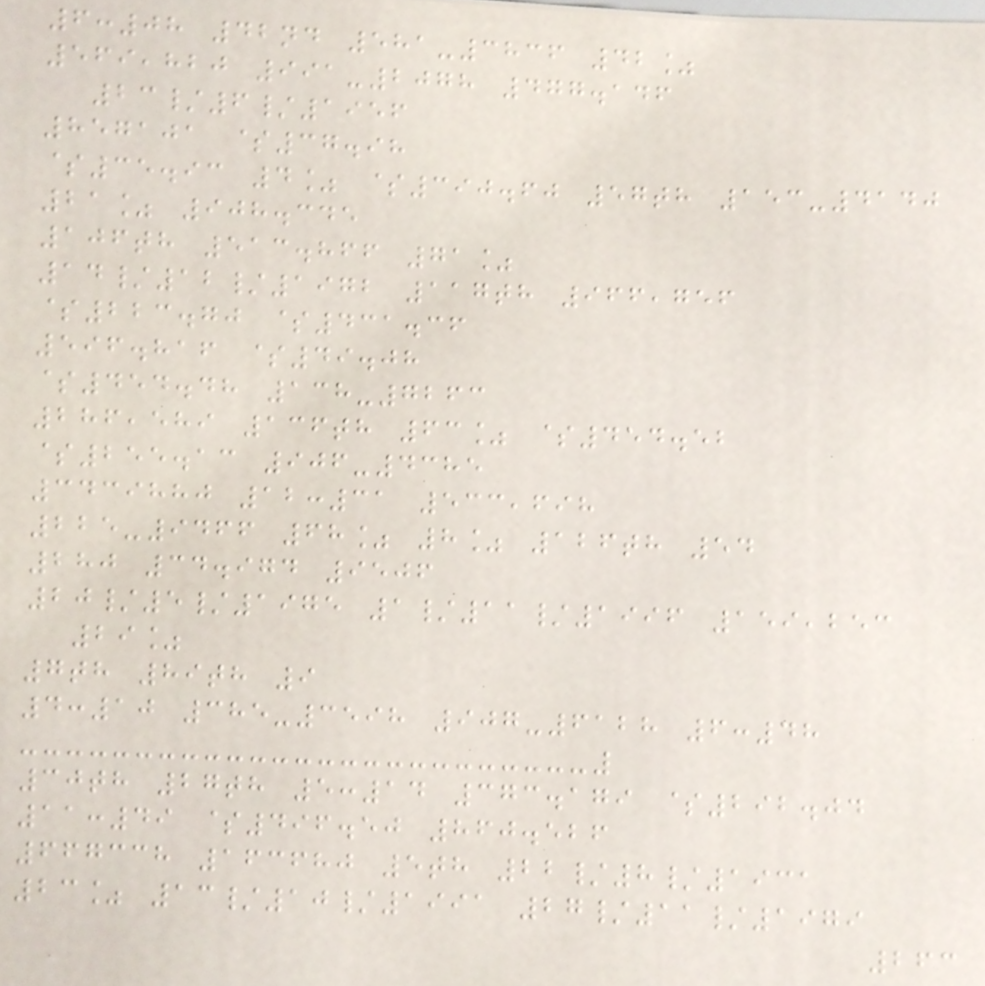6:08 42nd 581-3836 42%
569,820 991-2078 477.146
23/6/1956
857101 $37.98
$35.93 4% $390.60 57th 153-4140
21% 908.345
106th 513.866 71%
14/12/1972 117th 966,756
$223.70 $431.36
596.816 $49.08
$454.48 138-7263
286,589 136th 63% $454.52
$255.13 906-4385
3439880 12:31 533,698
225-9466 68% 8% 126th 54
280 34.974 9506
20/5/1975 1/11/1996 159,253
29%
7th 89th 9
4:10 385-3598 907-6128 6:48
30th 27th 5:14 373.179 $292.04
11:49 $496.50 860.526
667338 163680 5th 22/8/1931
23% 13/10/1991 27/11/1979
263
